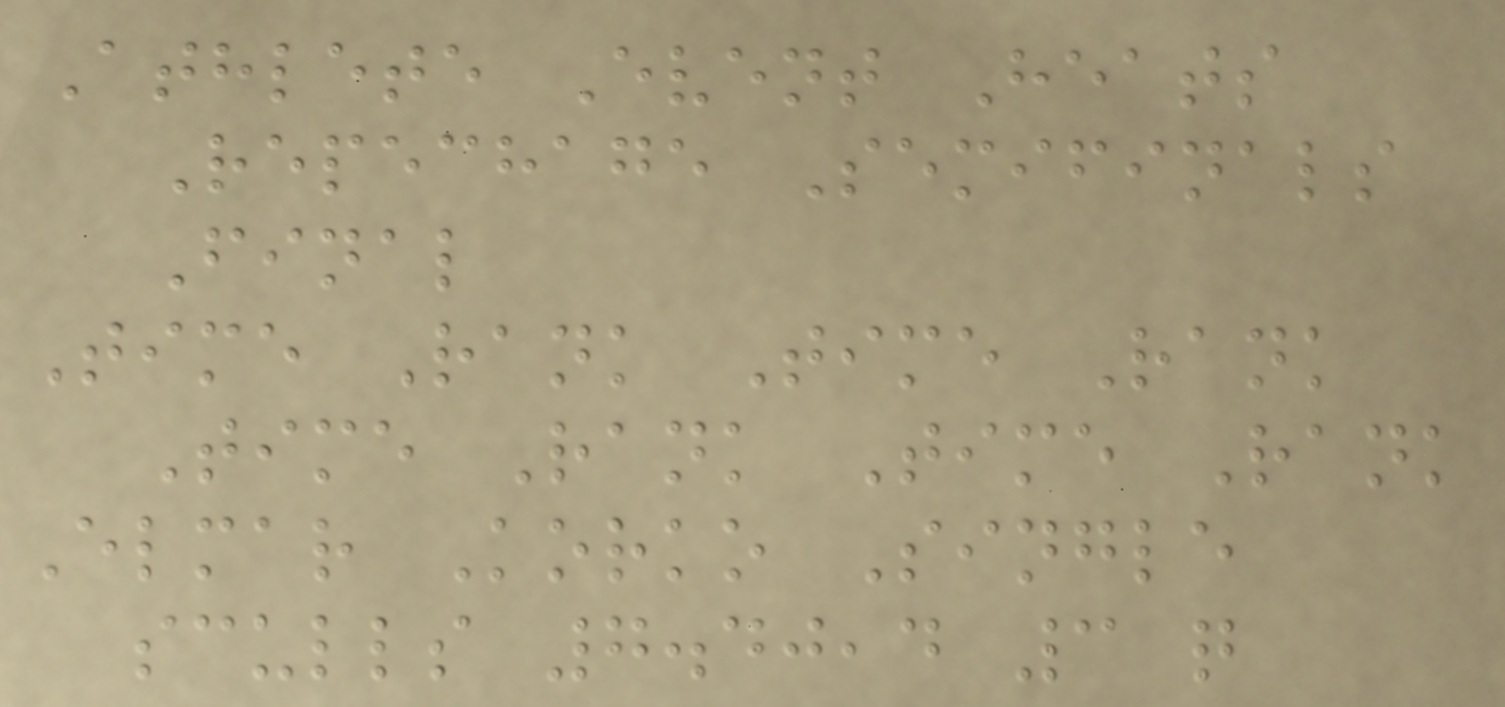Athlete Event Heats
Repechage Semifinals
Final
Time Rank Time Rank
Time Rank Time Rank
Elmar Korko Single
sculls 7.40,4 3 q
